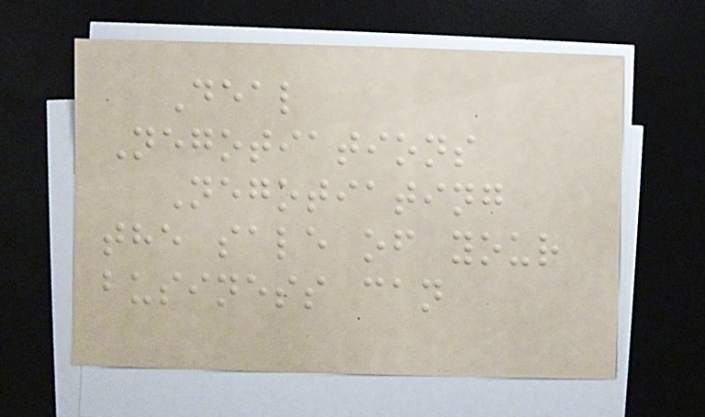Deal
Negotiations
Negotiating
the sale of your
business can
